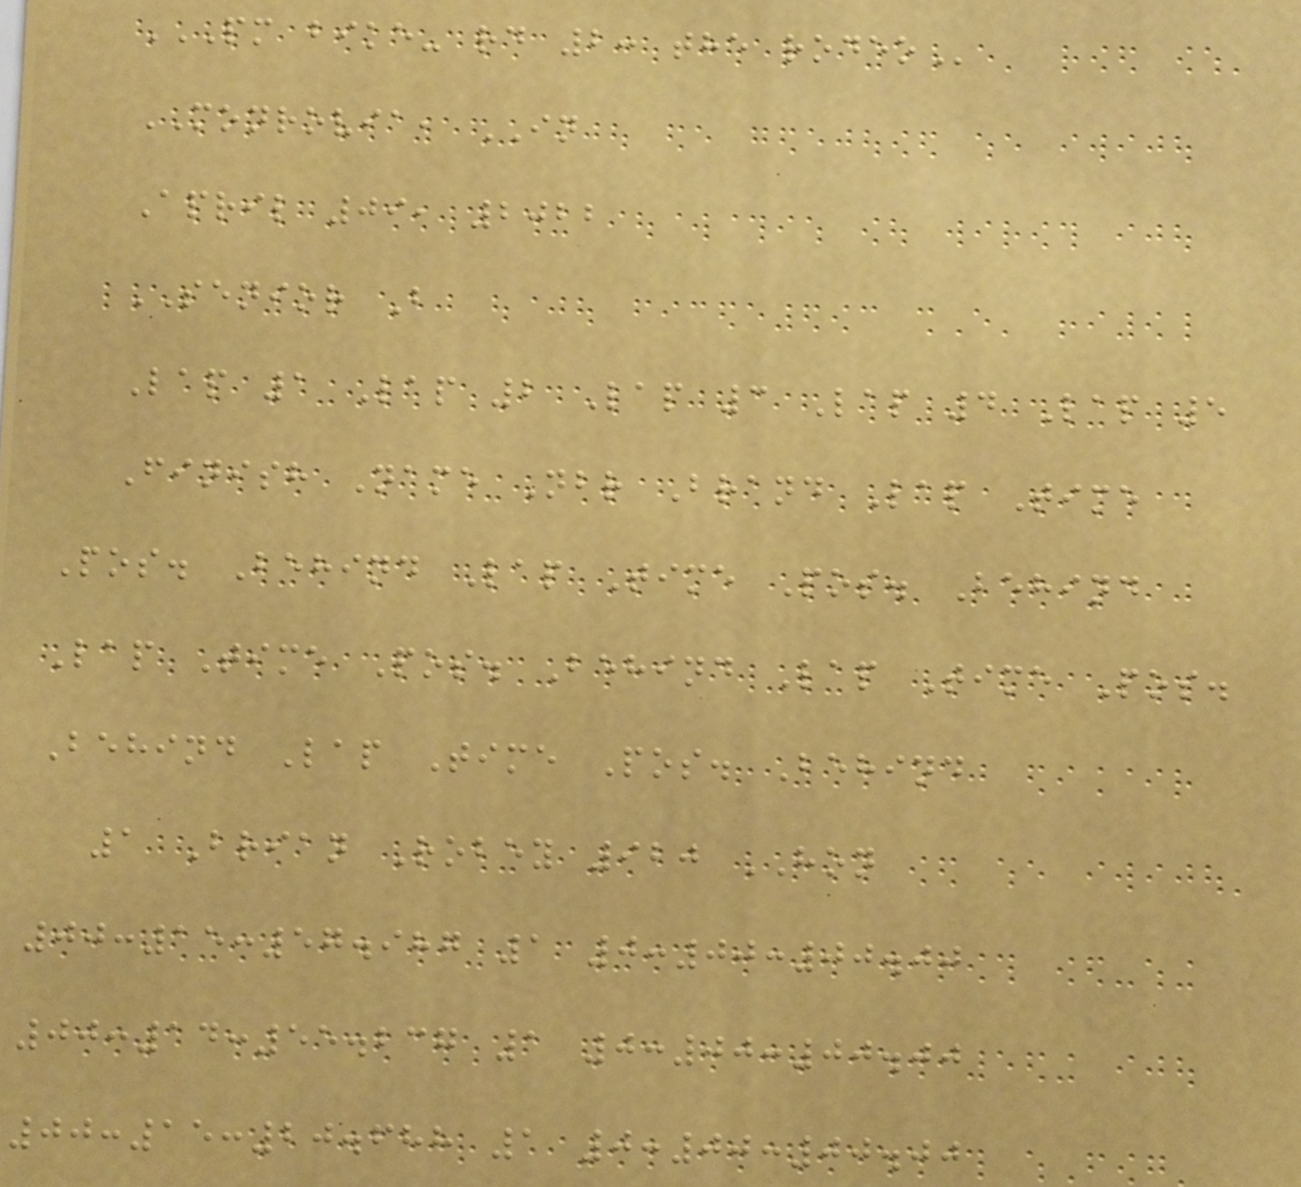PM BIKE- RD 2: THE RODEO
MONROVIA, IN
April 09, 2022
SENIOR B
Lap 1 Lap 2 Lap 3 Lap 4 Lap 5
Finish Name Nbr Brand Lap Time
Pos. Behind Lap Time Pos. Behind
Lap Time Pos. Behind Lap Time Pos.
Behind Lap Time Pos. Behind
1 Brian Robey 920 HON
00:15:57.987 1 0:00:00.00
00:14:55.237 1 0:00:00.00
00:15:20.688 1 0:00:00.00
